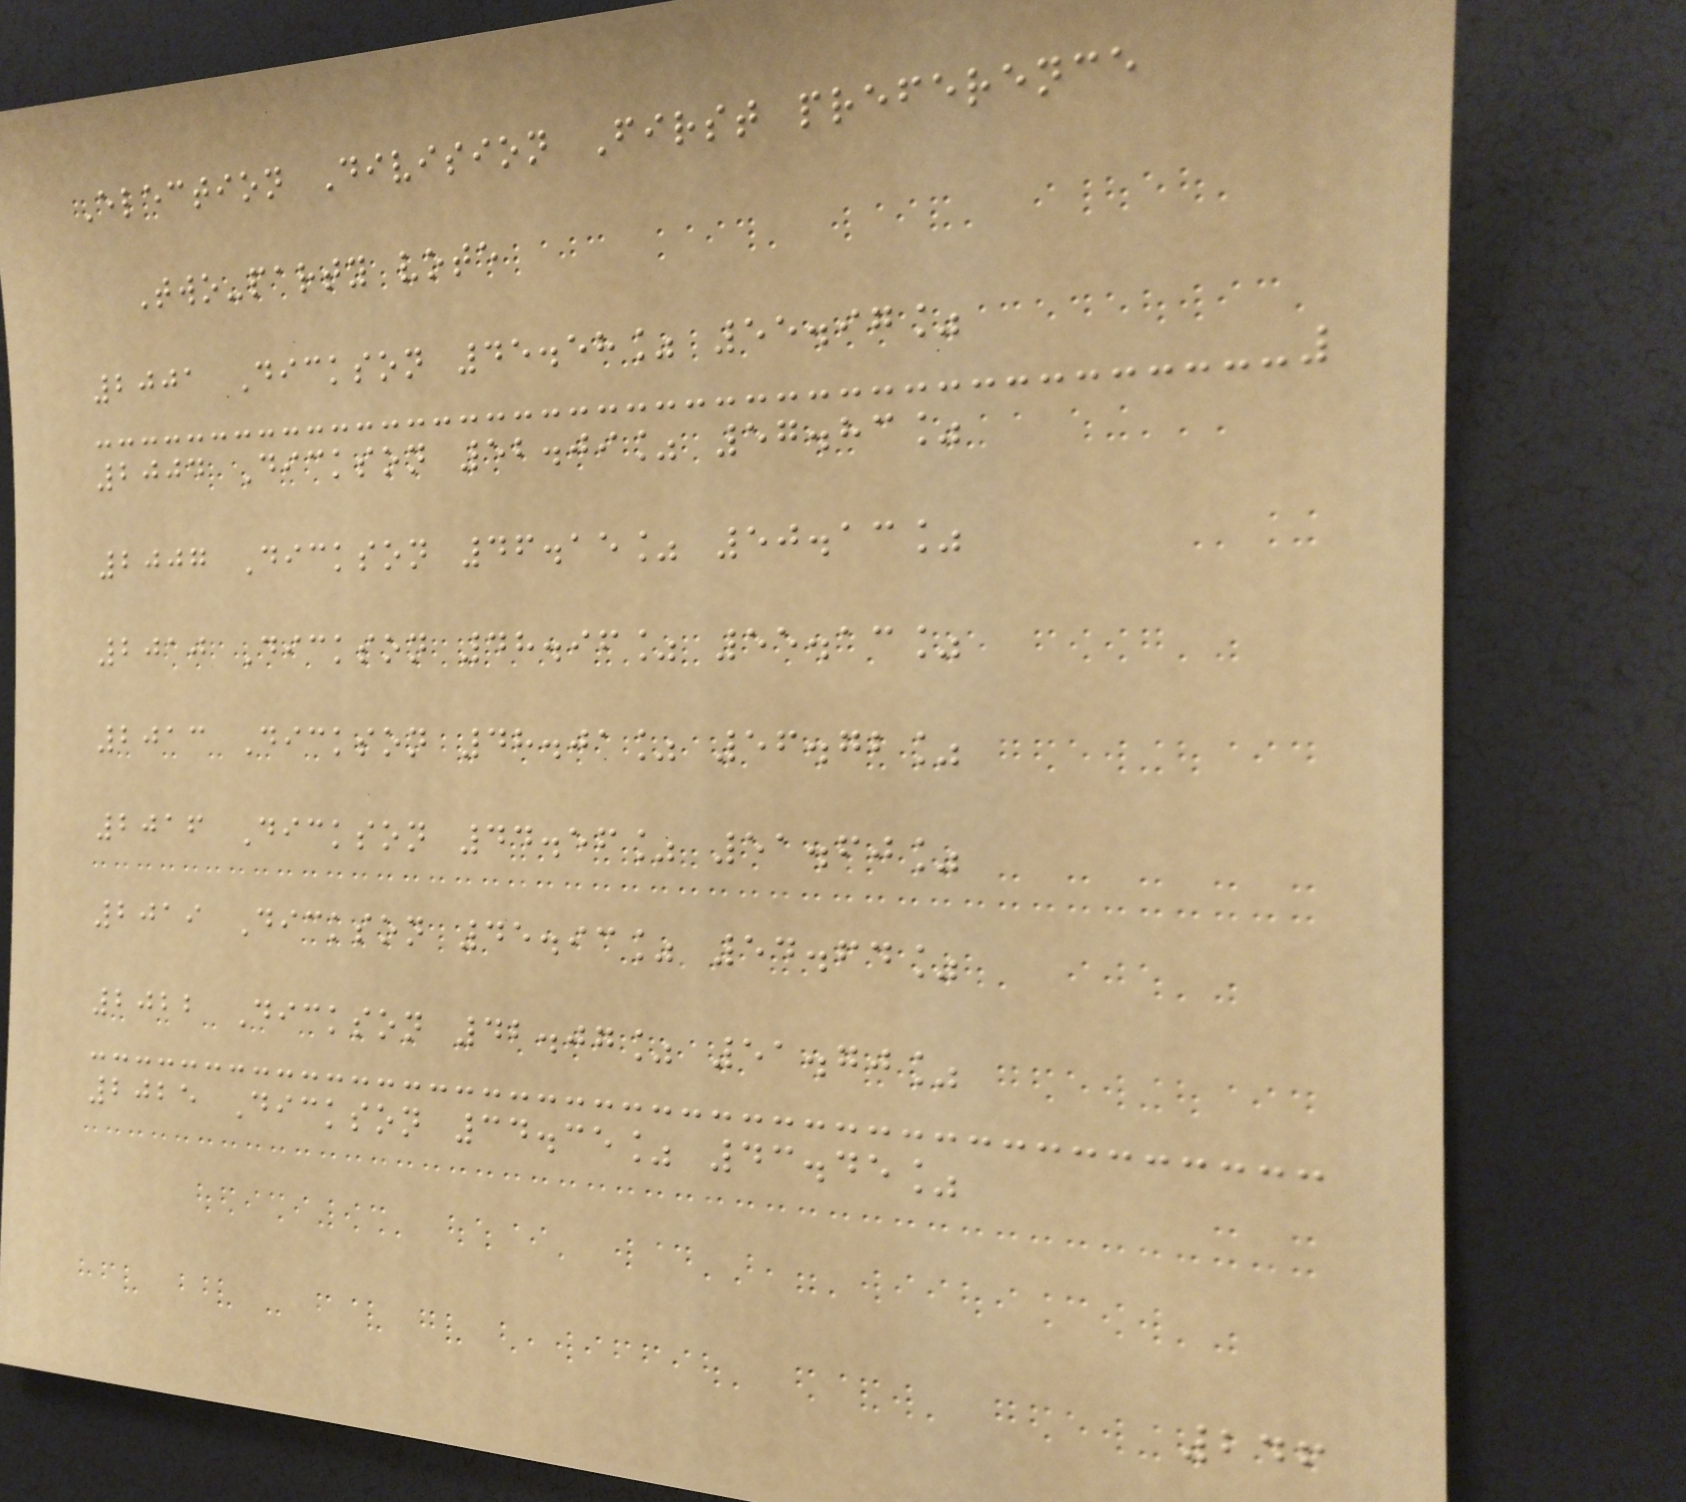Election Division First preference
Two-party vote
2001 Dickson 45.58% 55.97%
2004 Dickson 52.09% 57.83%
2007 Dickson 46.15% 50.13%
2010 Dickson 48.96% 55.13%
2013 Dickson 48.01% 56.72%
2016 Dickson 44.56% 51.60%
2019 Dickson 45.93% 54.64%
2022 Dickson 42.07% 51.70%
2025 Dickson 34.35% 43.45%
246
